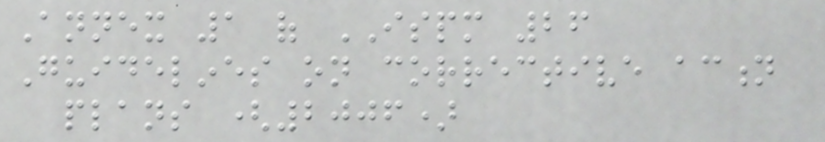Annex 1 of ISPM 26
Guidelines on corrective action
plans (2006)
